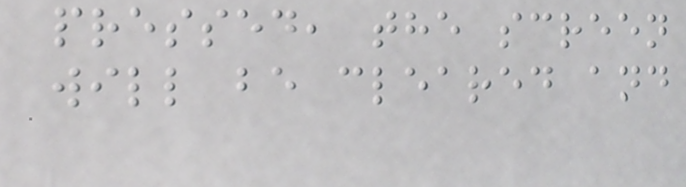pressed, the screen
will be cleared and
